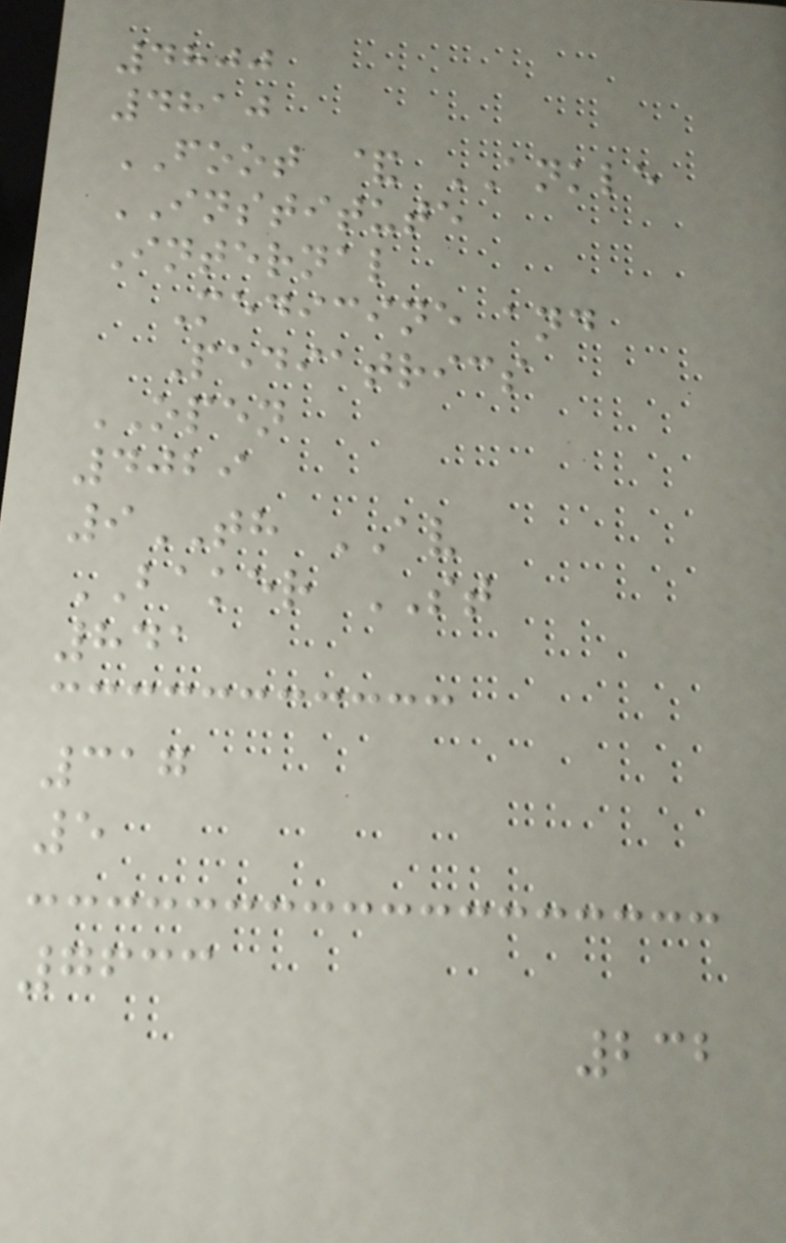4800
4810
FOOT & ANKLE
INSTITUTE
Internal
Medicine and
Pediatrics
OPEN
4029
9TH AV
BAKER ST
841
317
5
7633
232
